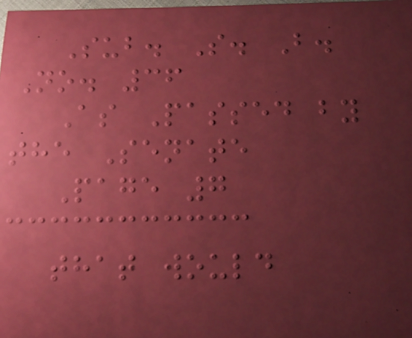Sub. S. B.
No. 36
As Passed by
the Senate
Page 7
that would
